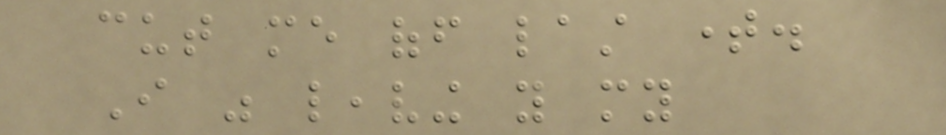cut me off last time.
I was leaving you my
